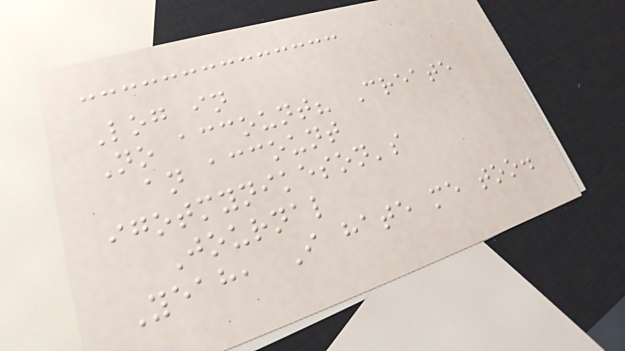Log in
No account? Create
an account
igotmynikeson's
Journal
Yeah, I hate me too.
